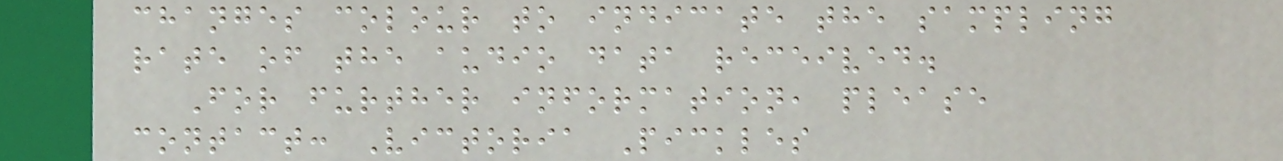changes colour to indicate the sampling
rate of the audio data received.
For further information, please
contact: Victoria Pickles
